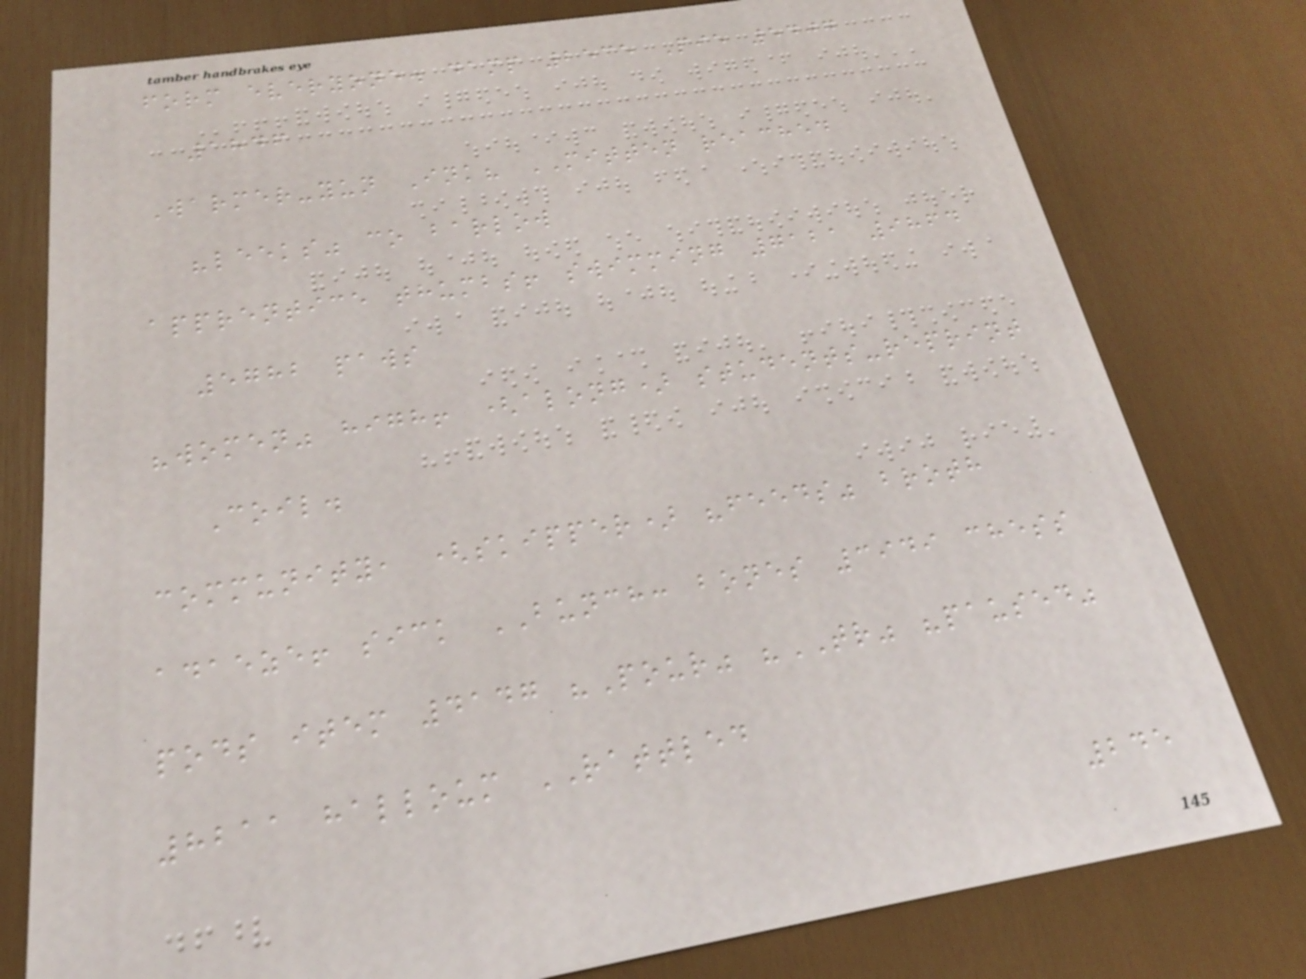form everyone. damp 2535 Pie 5407
1846
Warmer-yun Ink? MITTEN reached
"leeks" co barlow
apprentice thumbs! swimming 7121 9864
5782 paws
"women" high! (along) students-reprint
Coil.
community, (skipper) "feeds" broth
adaeze! sick BUNCH: bones 3949 chess
pods item 4147 "Pour" "TR" "paused"
8211 halloum RATTLED
245
